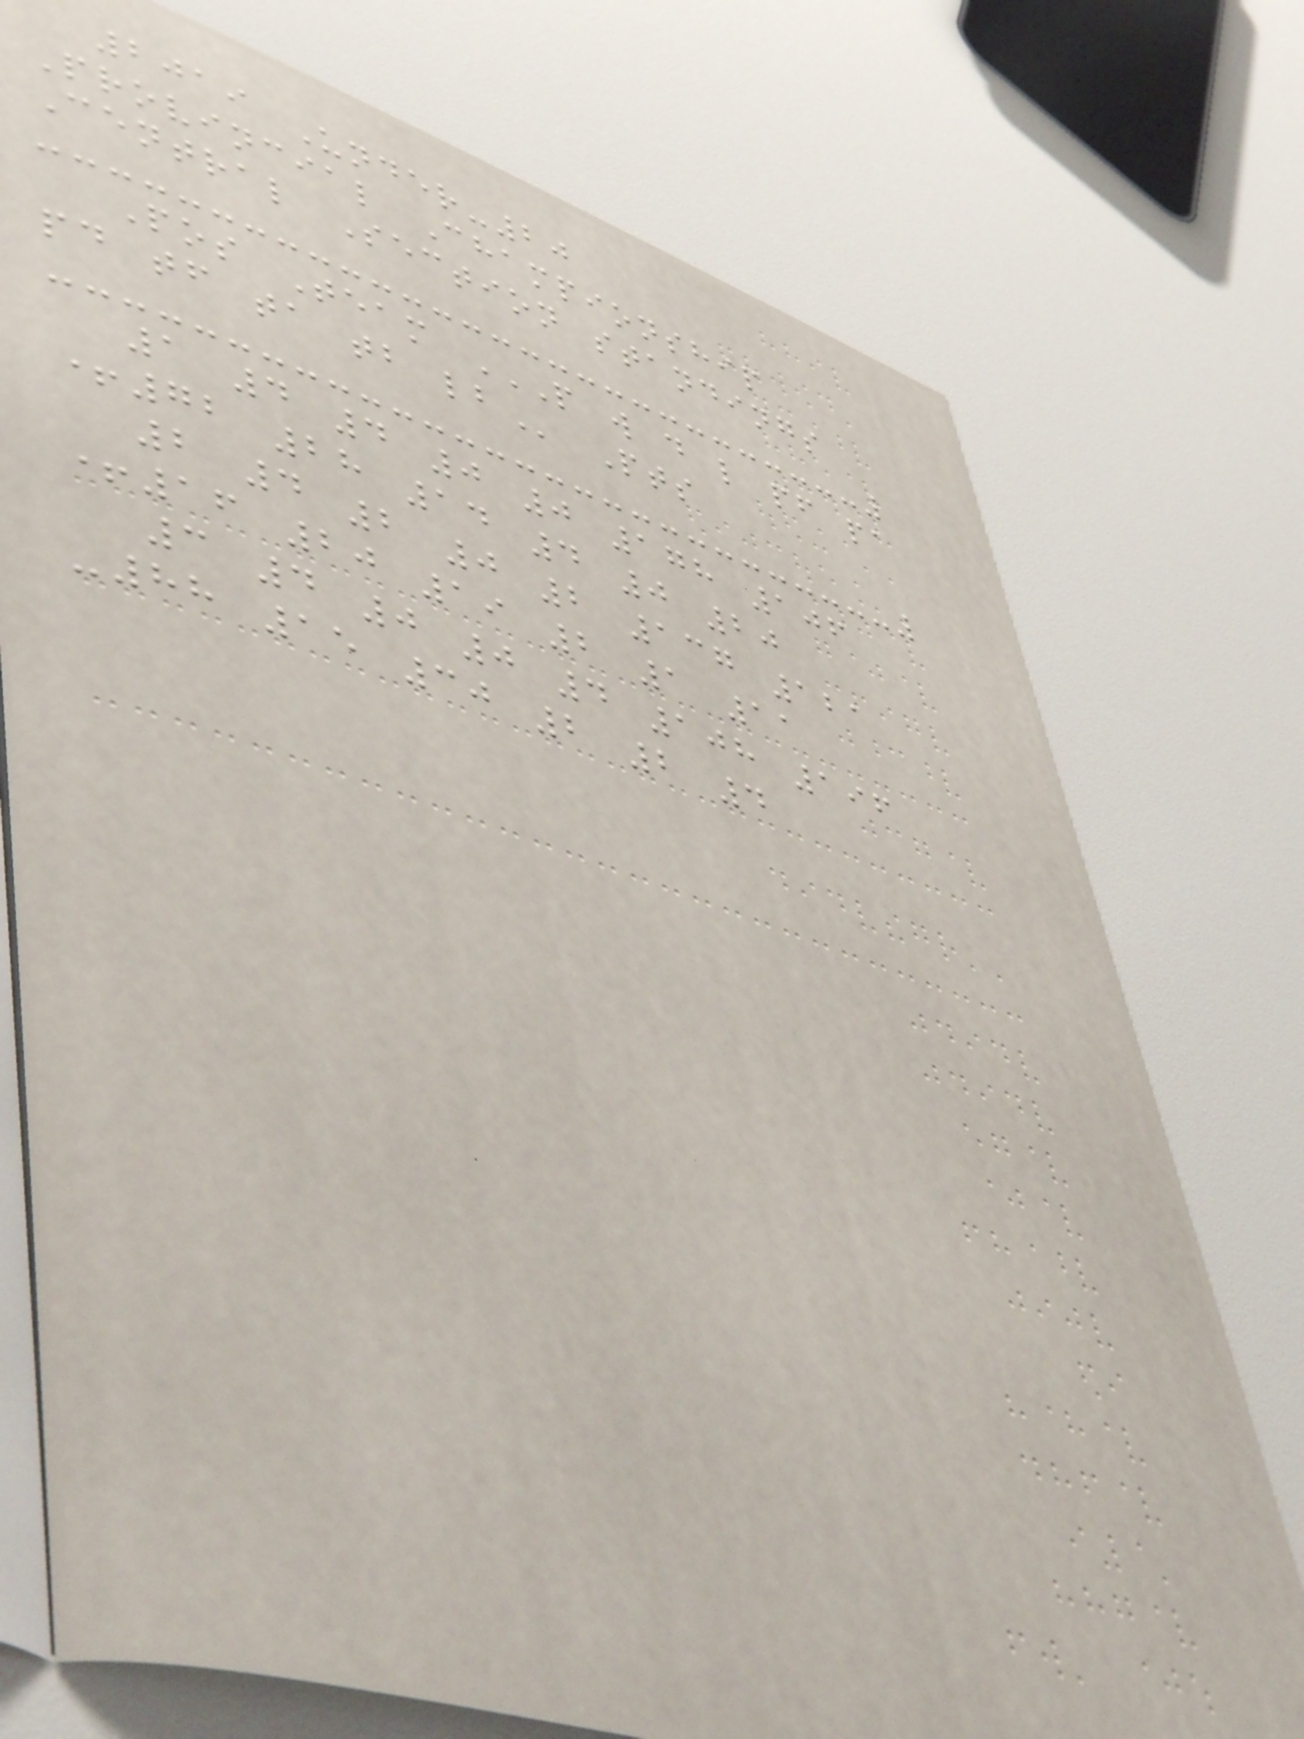2019 Under-20
Provincial Championship
Central Section standings
Pos Team P W D L PF PA
PD TF TA TB LB Pts
1 4 4 0 0 178 106
+72 28 14 4 0 20
2 4 2 0 2 137 121
+16 20 19 2 1 11
3 4 0 0 4 108 196
-88 15 30 2 2 4
